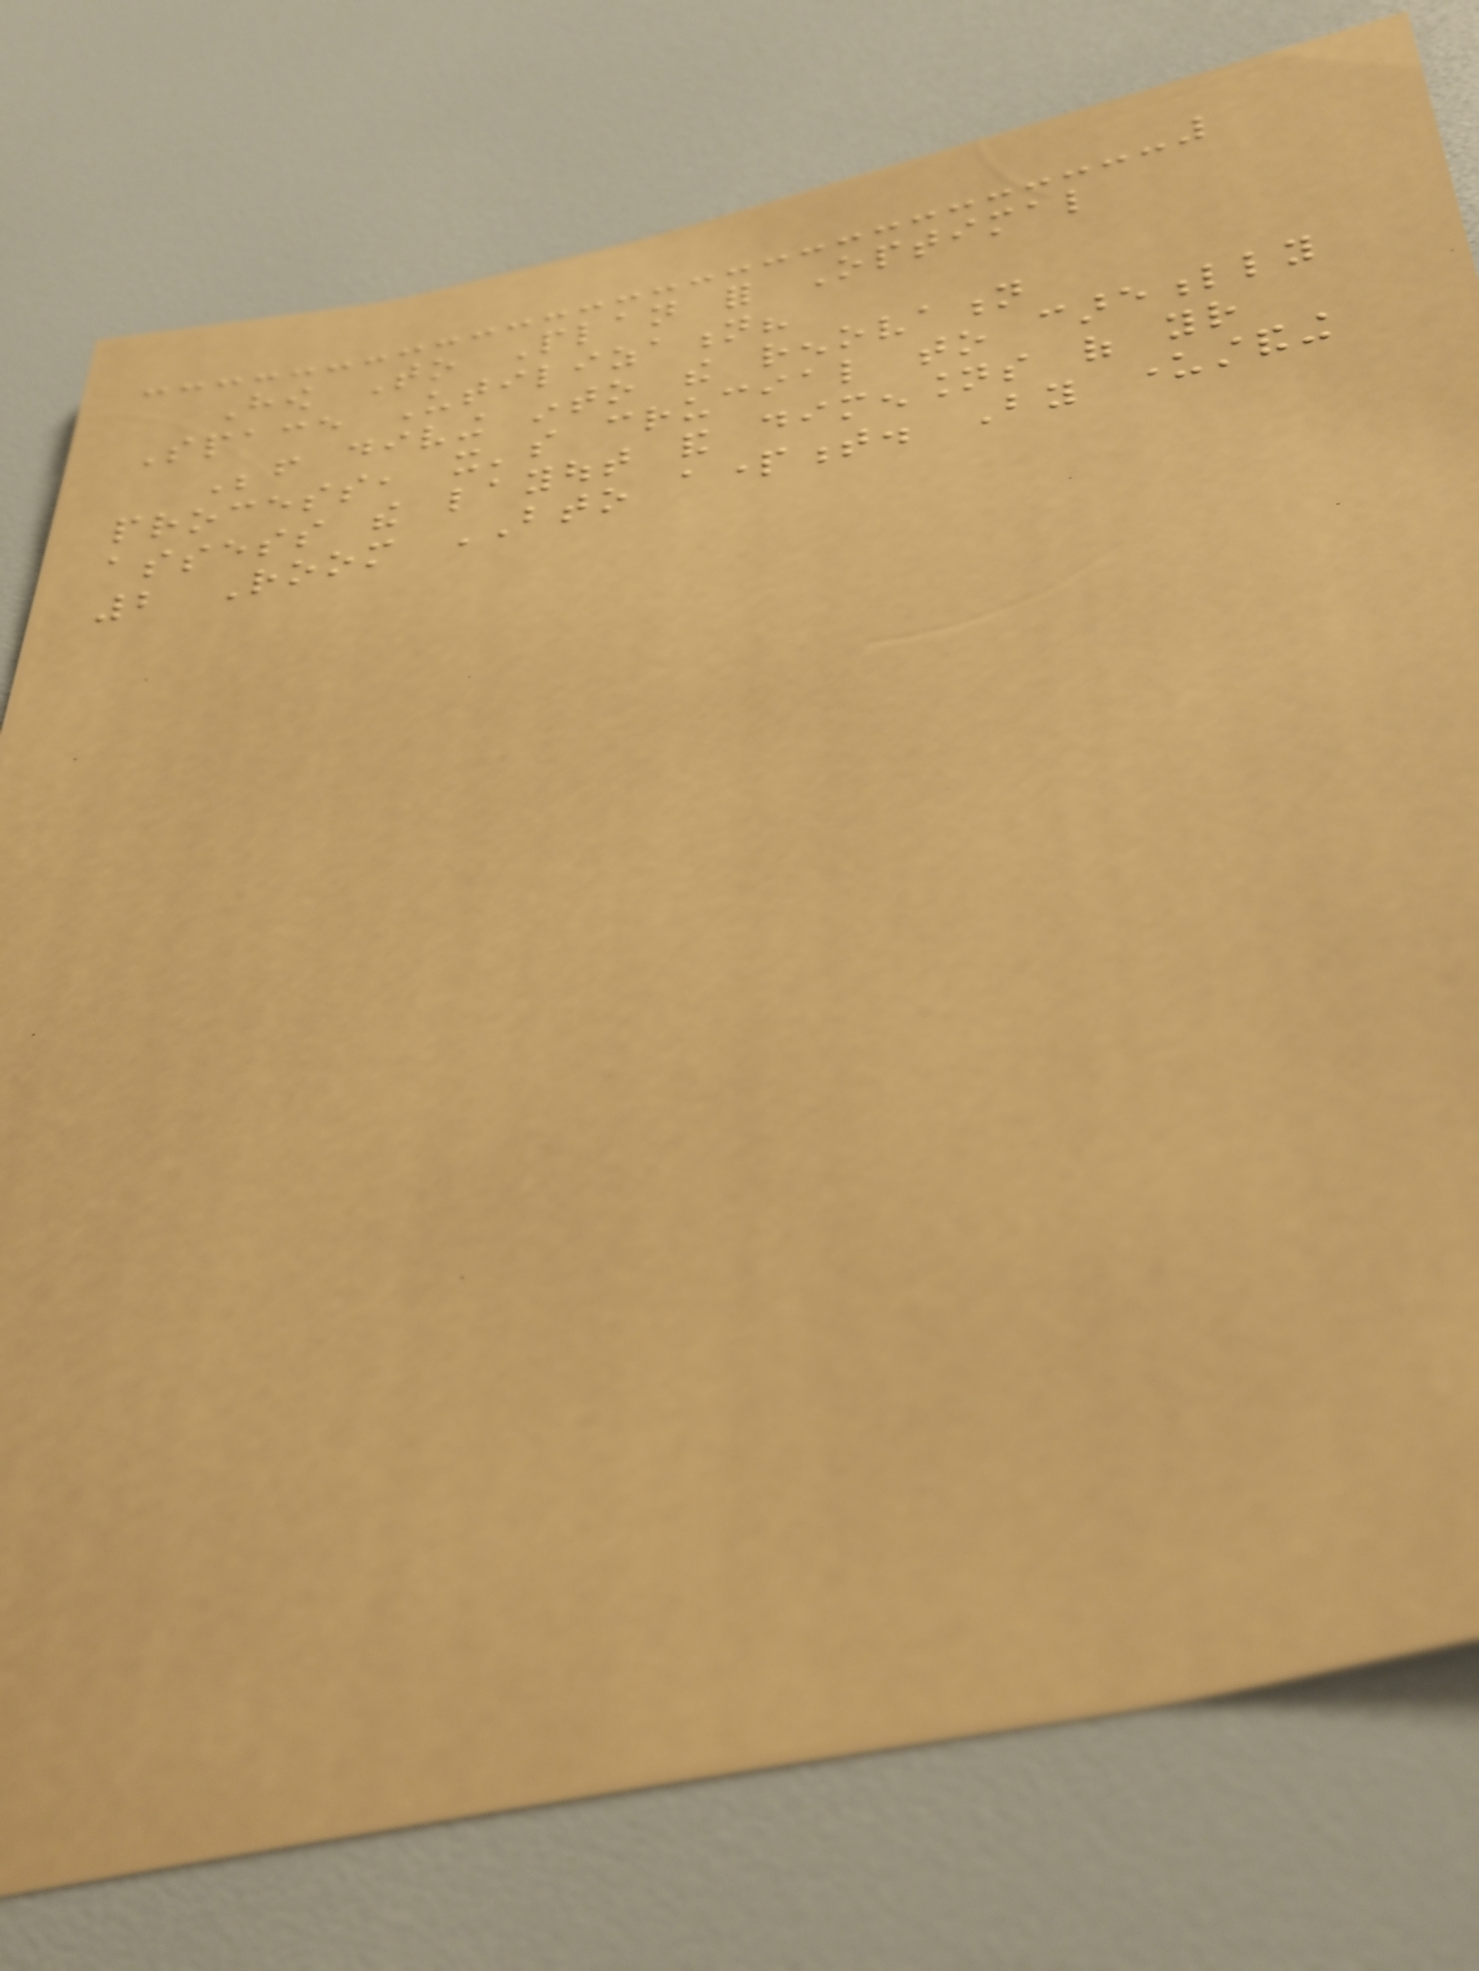How To Plan for Optimal
Space Utilization?
Before diving into the renovation
process, it's crucial to carefully
assess the layout and dimensions of your
2 Room BTO apartment. By understanding
